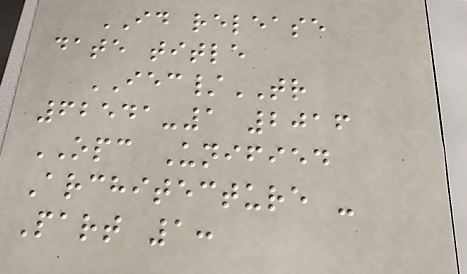ID release
date title
IEC/TR
62541-1 2016
OPC Unified
Architecture -
Part 1:
